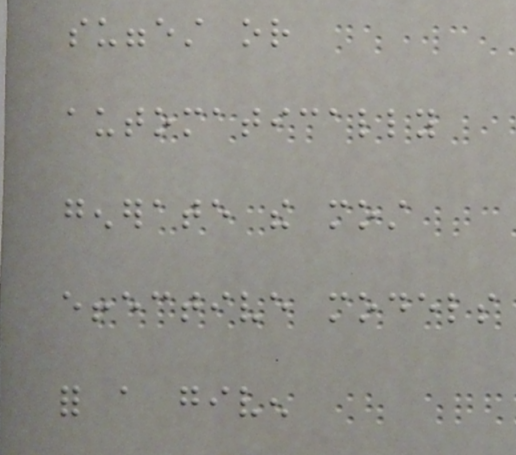suggest or
automatically
generate the most
effective models
for a given
